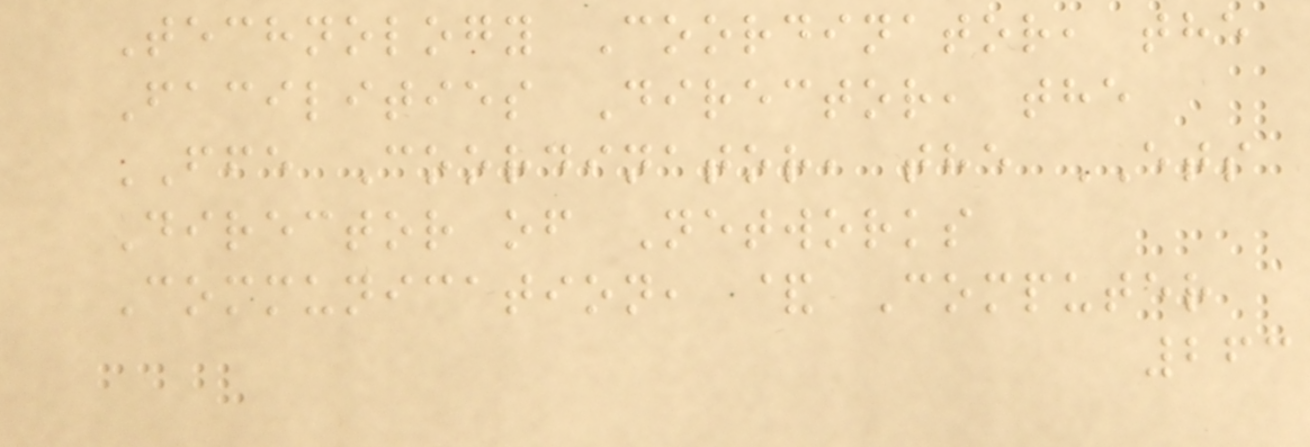Technology Coordinator, the
Facilities Director, the
FFE Coordinator, the ETS
Director of Networks
Communication, & Computer
263
